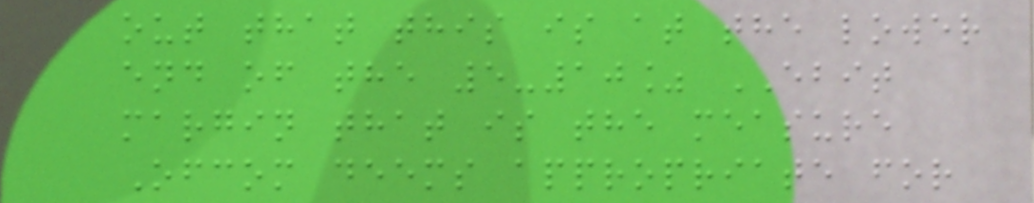out that this is at the lower
end of the 5-10% EBIT
margin that is the measure
Ofcom deems appropriate for
